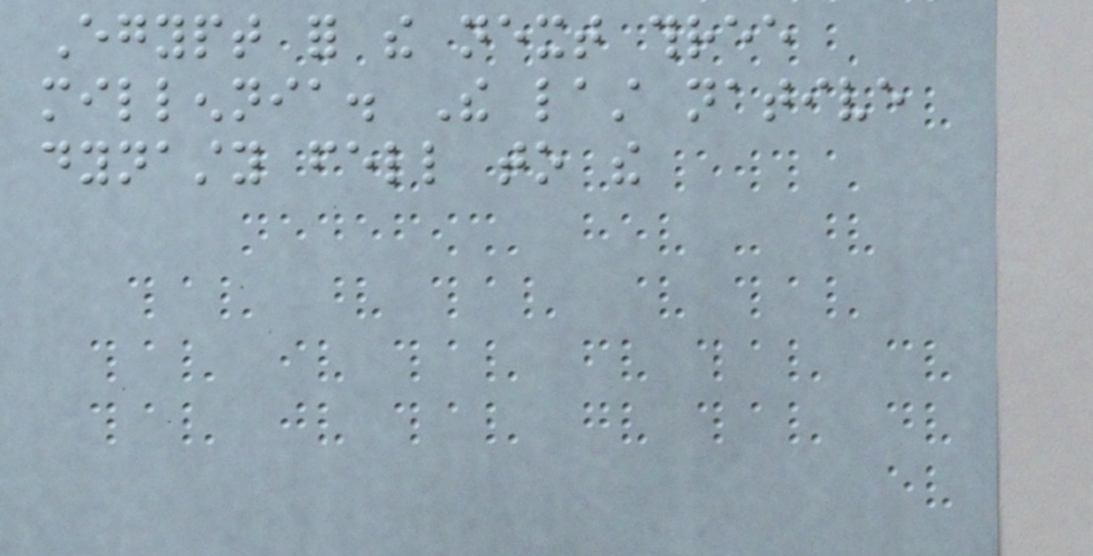Egypt for the next three
millennia. The last native
dynasty fell to the
